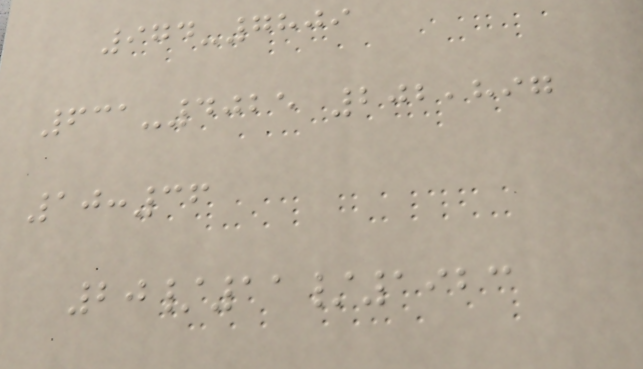974-7809
631-4025 202,897
10:36
20/11/1923
